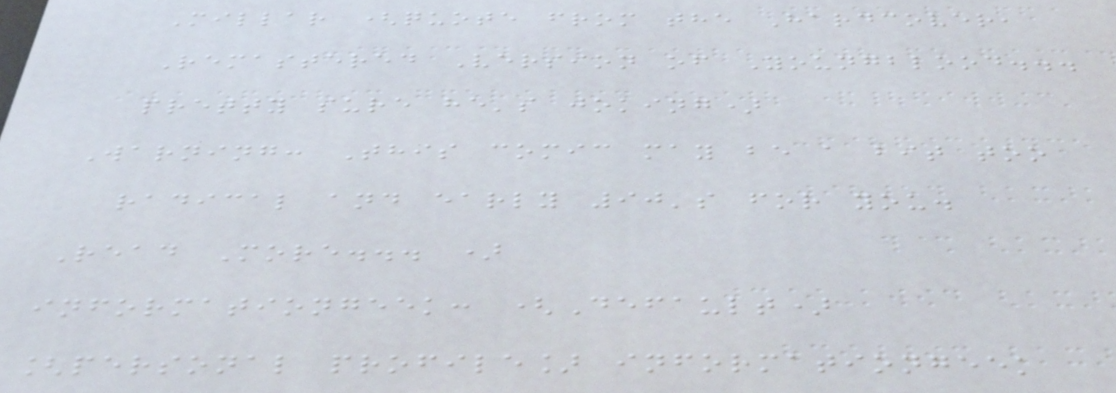Millar (quote from the Hardcover,
Remastered Version of Youngblood...
pretty sure he's joking)
Warning: This comic may be a bit too
radical and early 90's for you.
Read More... )
informationgeek: (Default)
[personal profile] informationgeek
